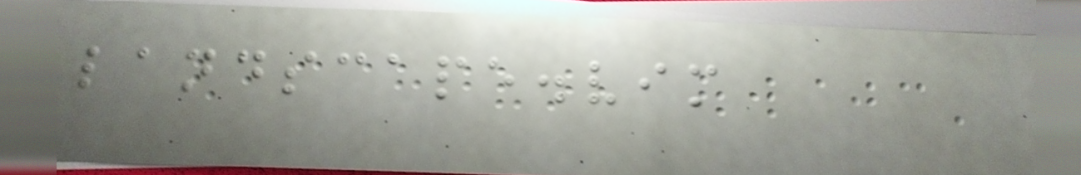landscape.vim
